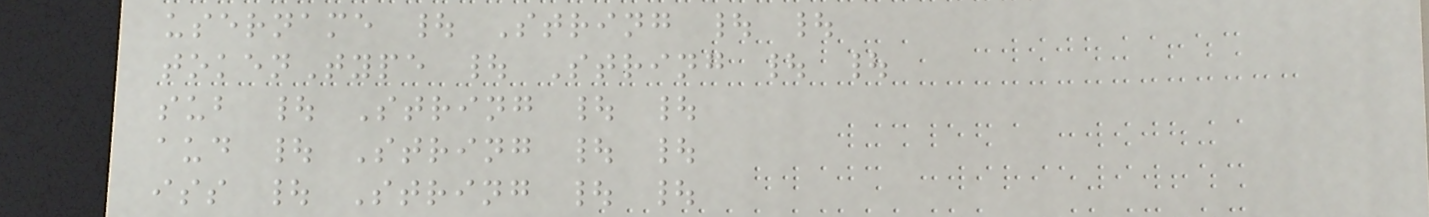username | String | |
tokenType | String | |
sub | String | |
aud | String | |
iss | String | |
